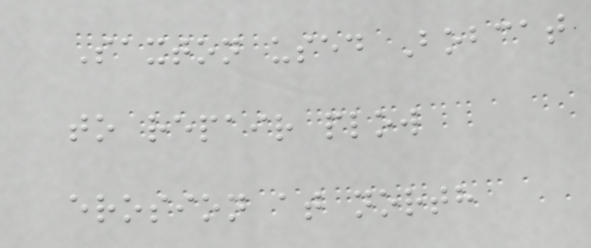Saxton used Bobcat
to repair plow
erosion at north
